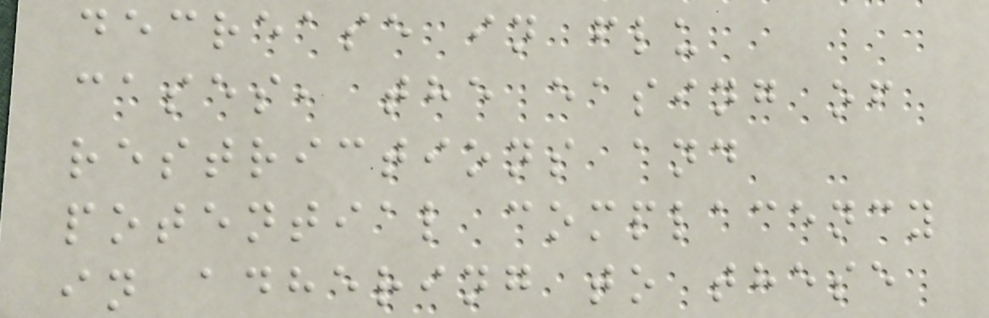decrease in flu
cases, the easing of
restrictions and
potential complacency
in adhering to these
